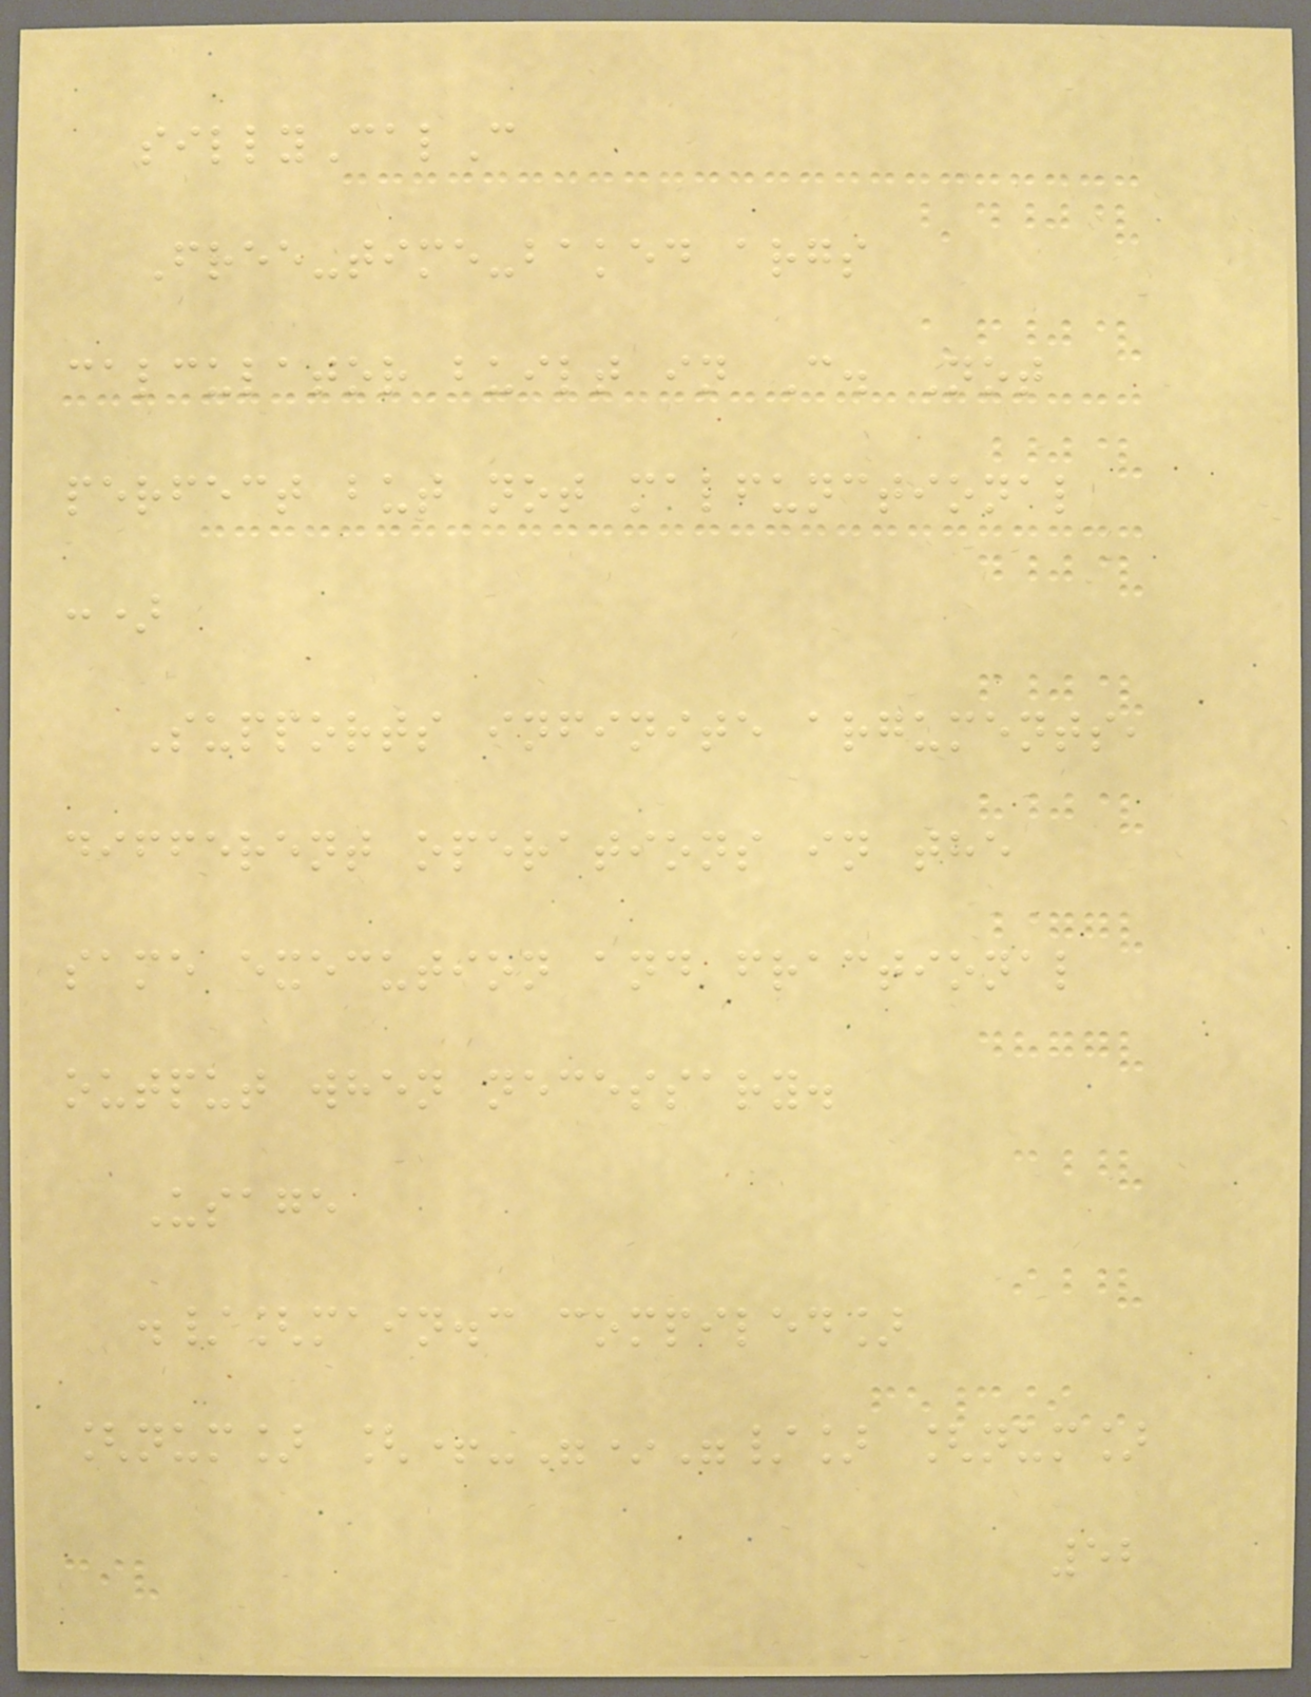sillyCalC
Free-time-baked args
calculator built in C. Not
perfect but not malfunctional
:)
Supports infinite arguments,
different operations in the
same execution and fractional
output when necessary.
Usage
./[main.c compiled]
[num] [+-"*"/] [num]
52
